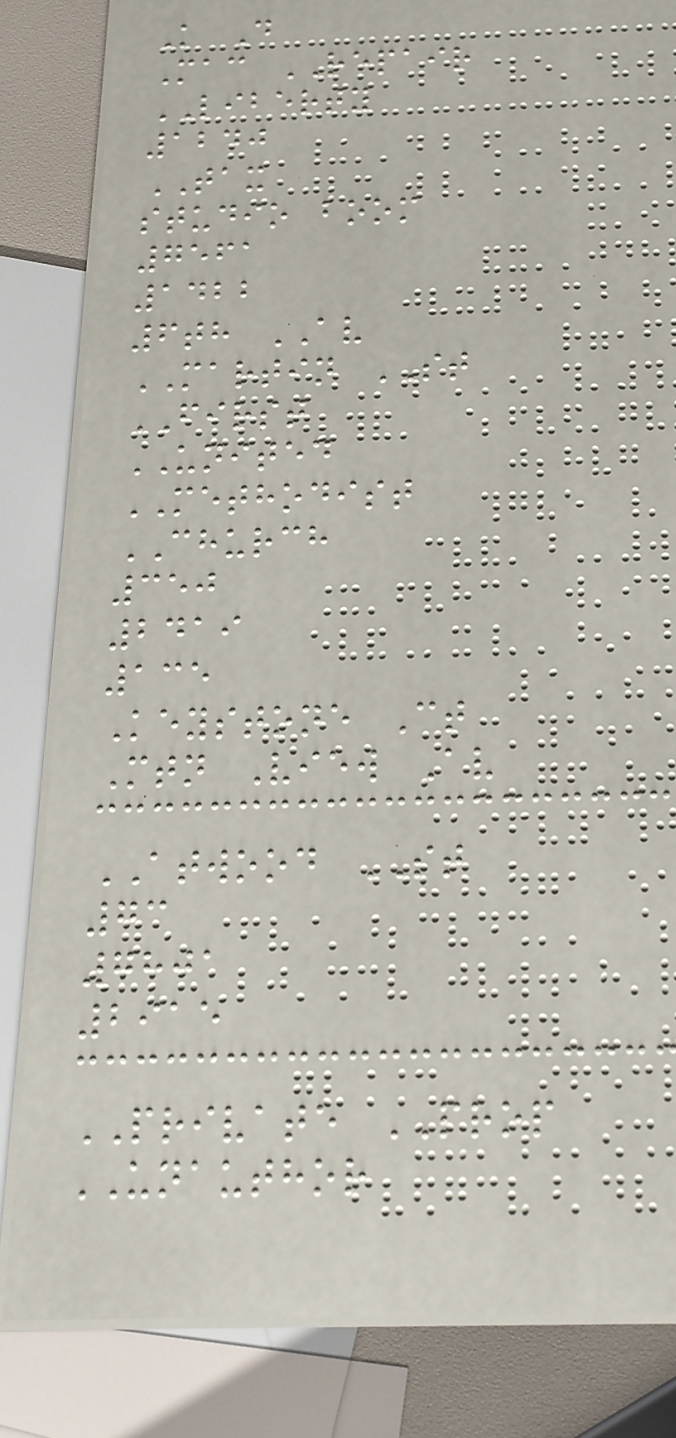K D
Mac REPAIR
LIBERTY
1240
TAX
studio boom
7561
1422
6th AV
MARTIN ST
FIRST
UNITED
METHODIST
CHURCH
350
2419
135
Keystone Ct
Mtn View Av
ATWOOD ST
73
7801
2915
PRIVATE PROP
UNAUTHOR
